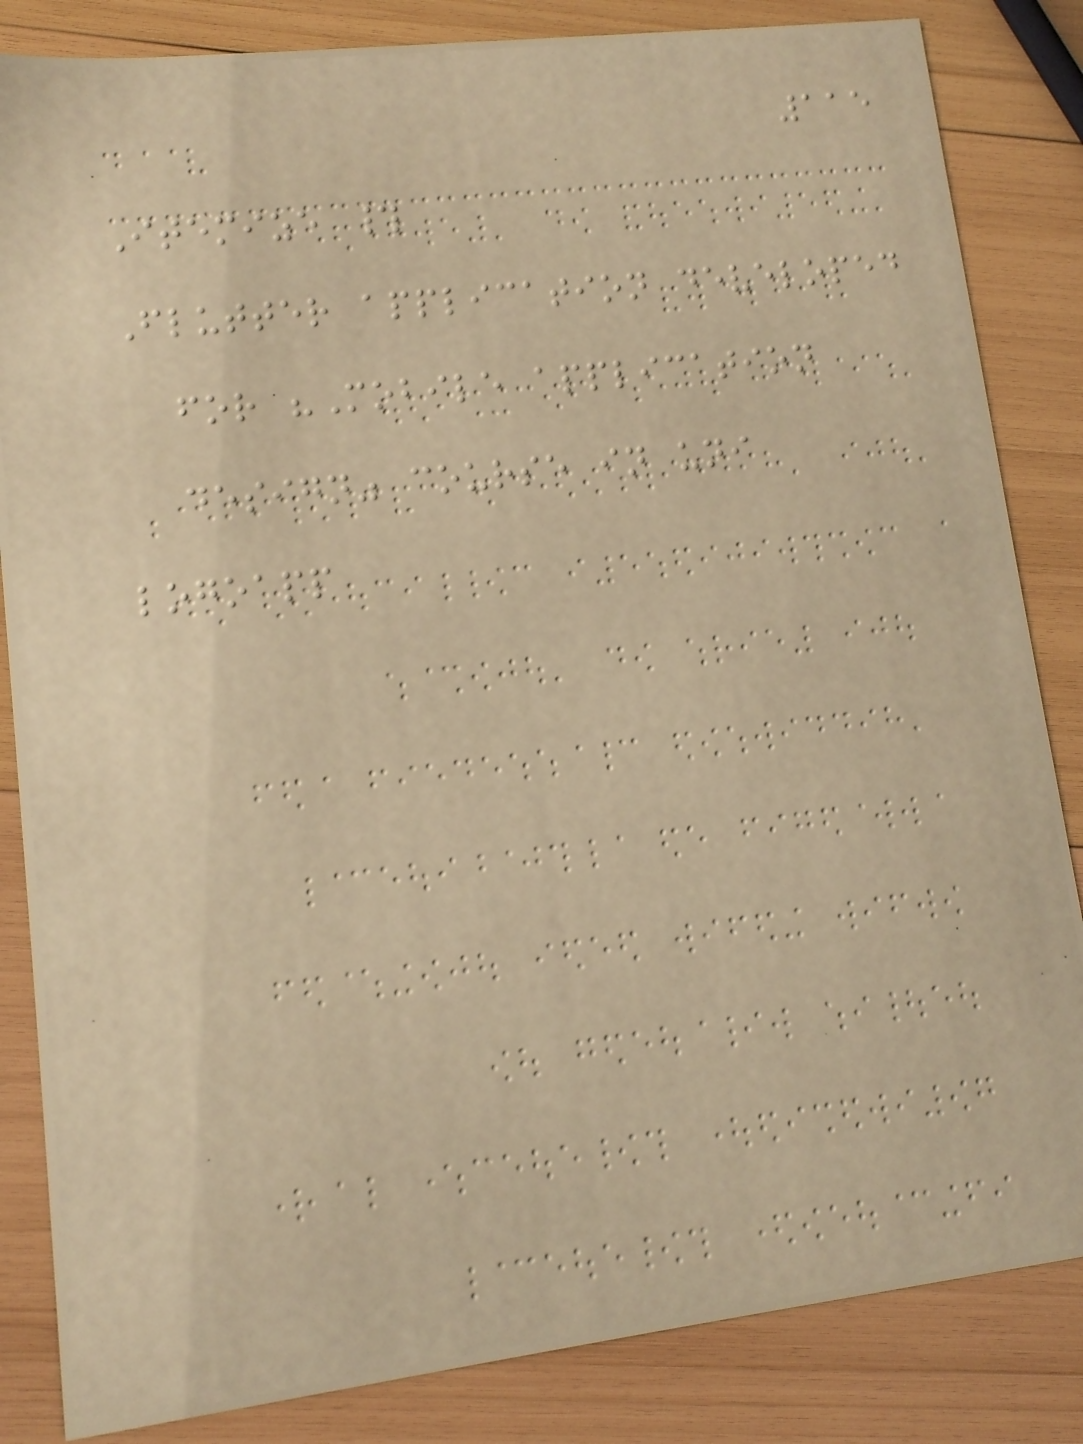115
Itemize #
Flutter application developed
for "Mobile application
design" course in uni
logoapp
